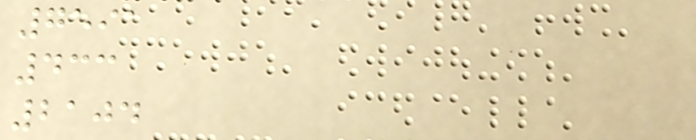7591
433
2104
